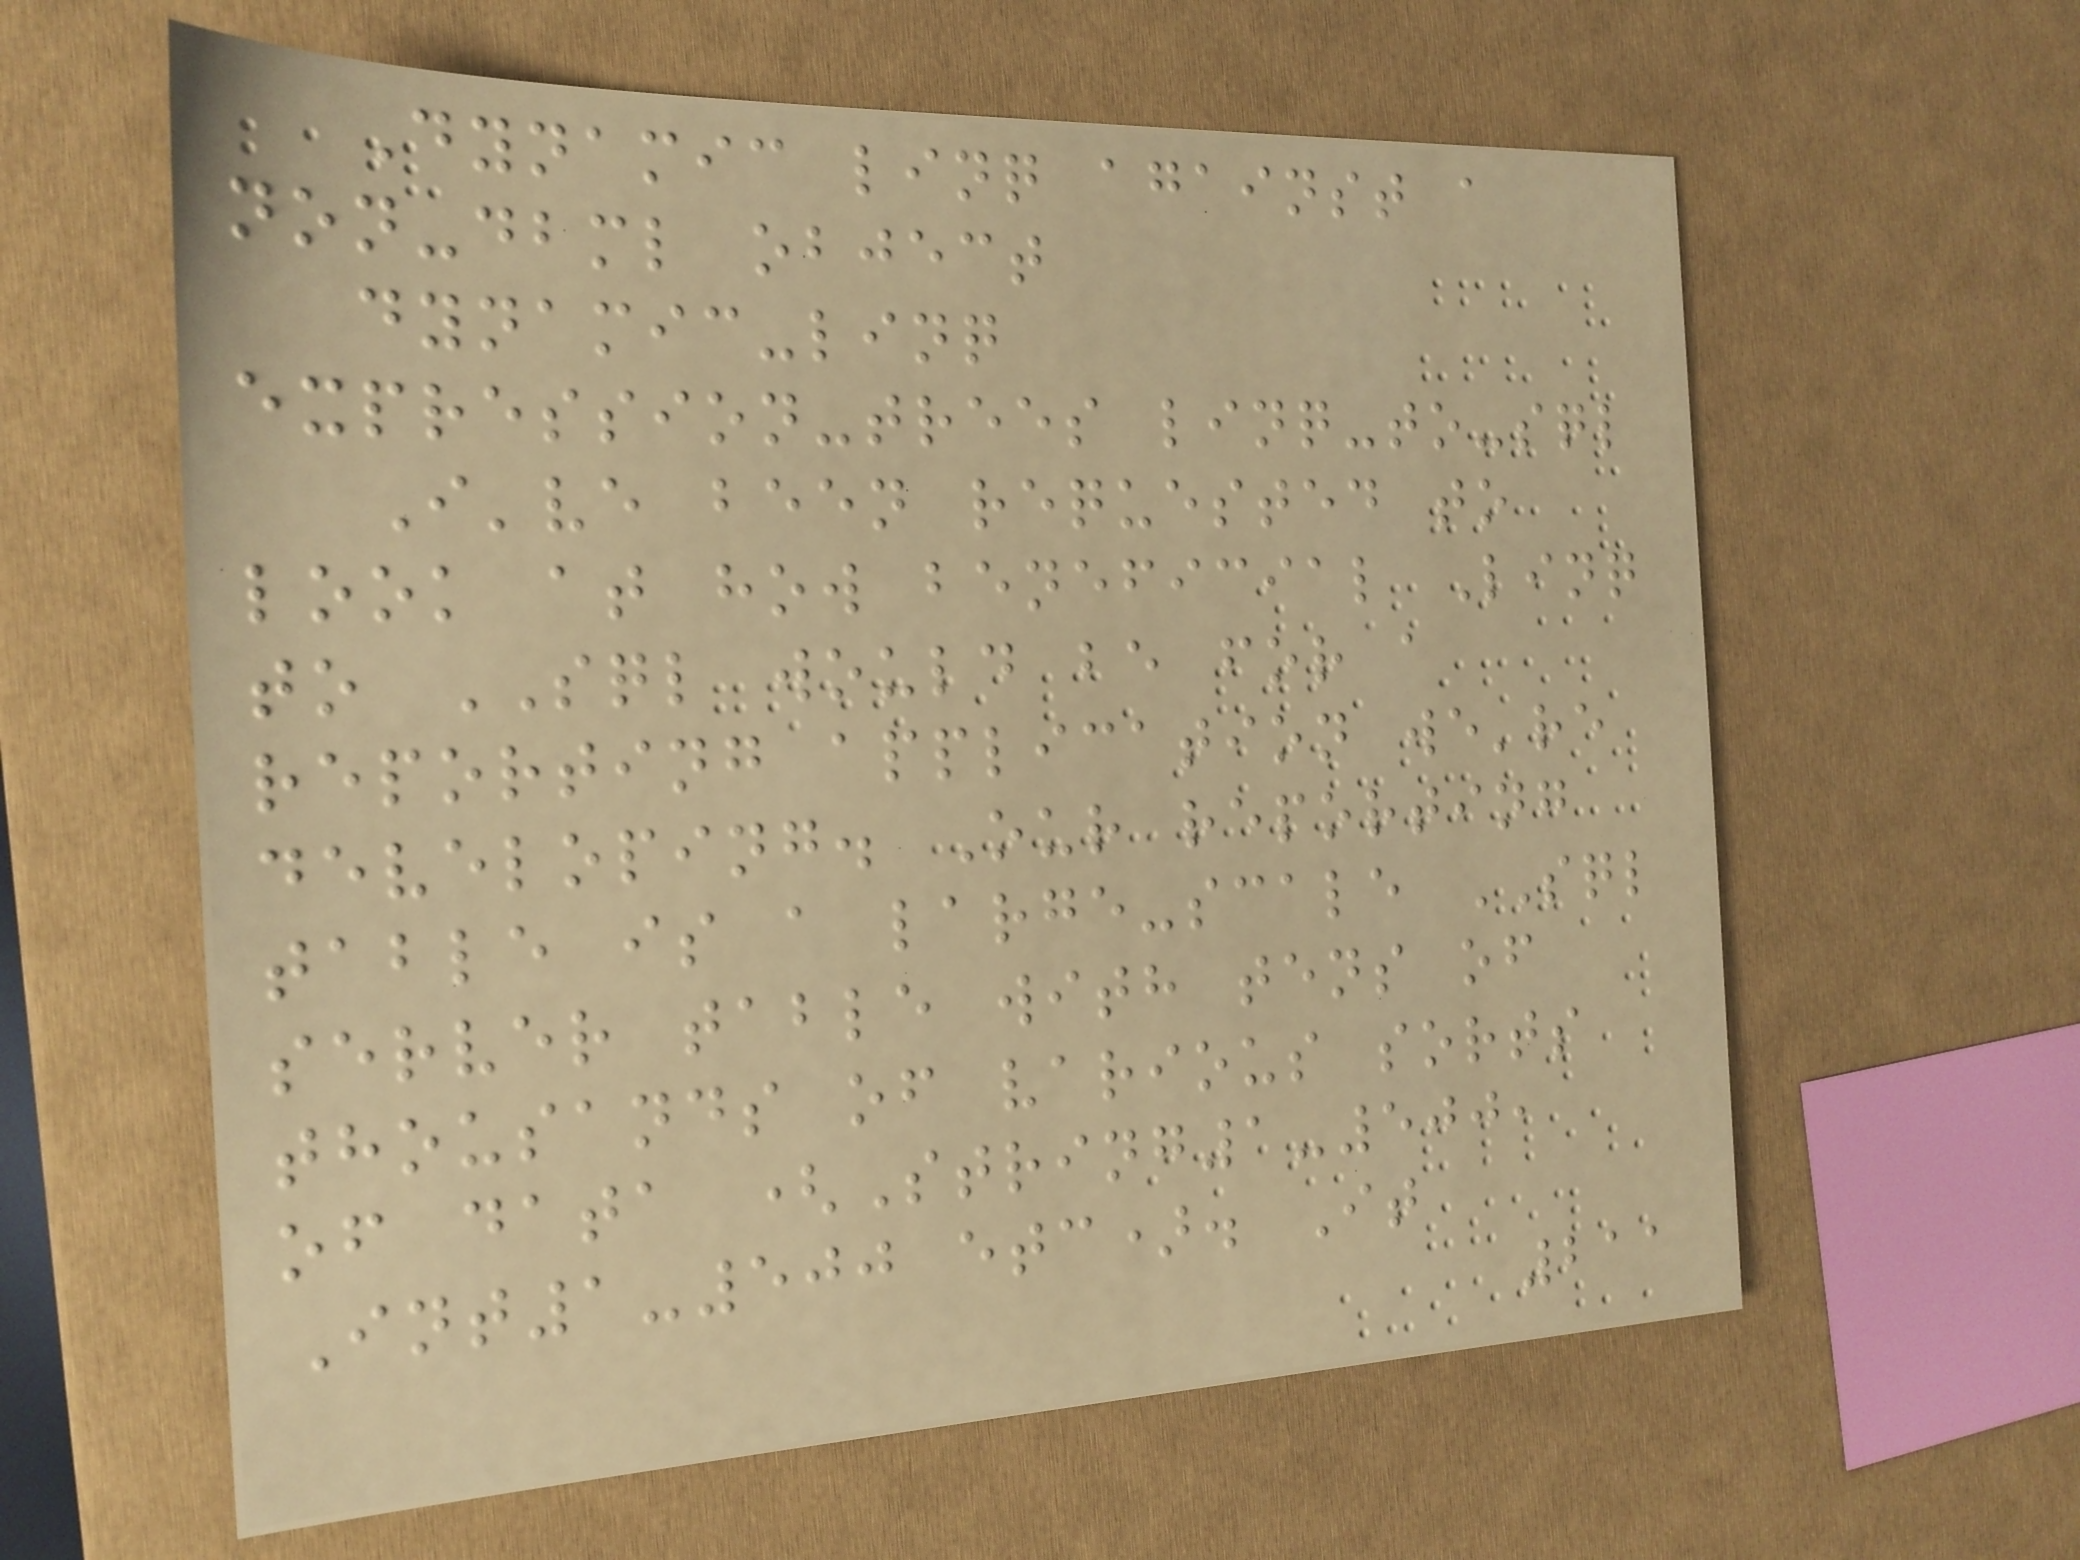Dynamic linq against a
non-dbml object
dynamic-linq
expression-trees linq-to-sql
I've been requested to
look at how beneficial Linq
to SQL would be for a
reporting application we're
developing. Our reporting
table is a large-scale SQL
server table with tens of
thousands of various sorts
of data (String1-500,
Int1-500 etc). It
211
